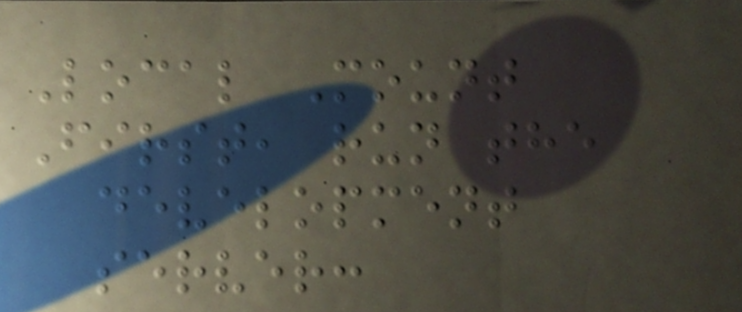Local Mount
First, run the
development
server:
